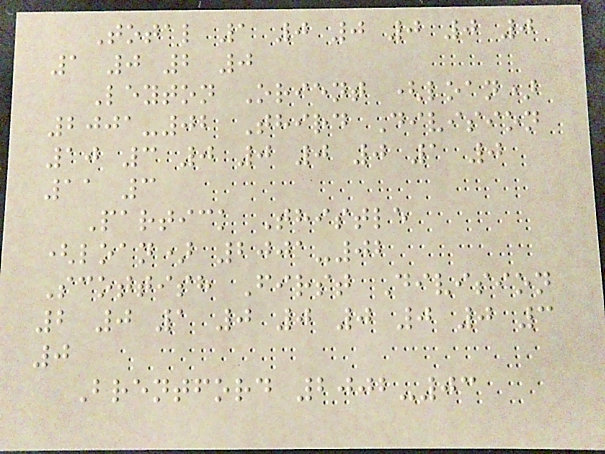Total 1 0 0 0 0 0
1 0 2 0
Leyton Orient (loan)
2001-02 Third Division
10 3 0 0 0 0 1 0
11 3
Partick Thistle
(loan) 2001-02
Scottish First Division
2 0 1 0 0 0 0 0 3
0
Brentford 2002-03
